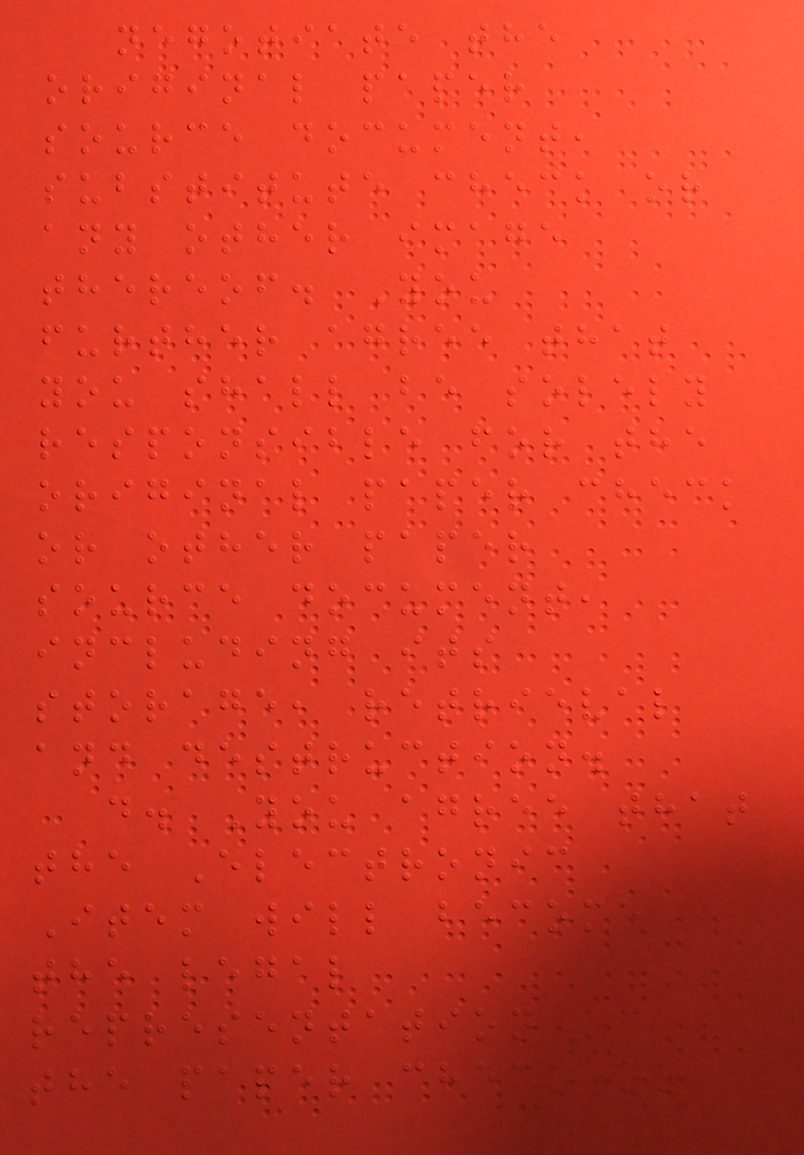negotiate the
original paper
source document,
substitute check or
any other image
thereof. You
further agree that
you shall be solely
responsible for the
original paper check
or other paper
source document,
including its
storage, retrieval
and destruction.
d. You agree that
the Electronic
Item will become
the legal
representation of
the paper check or
